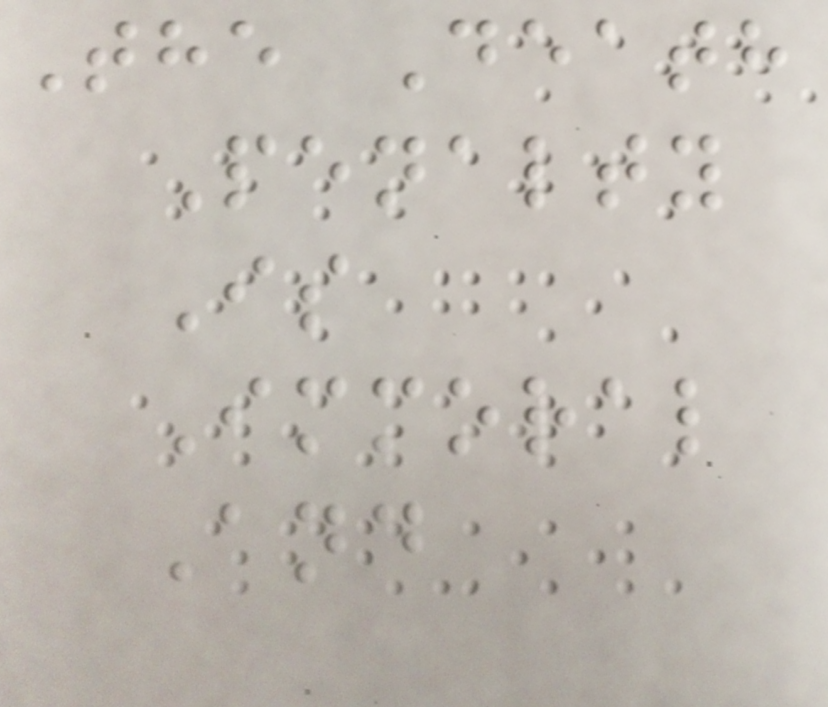The Death
Penalty
Is
Immoral
And
